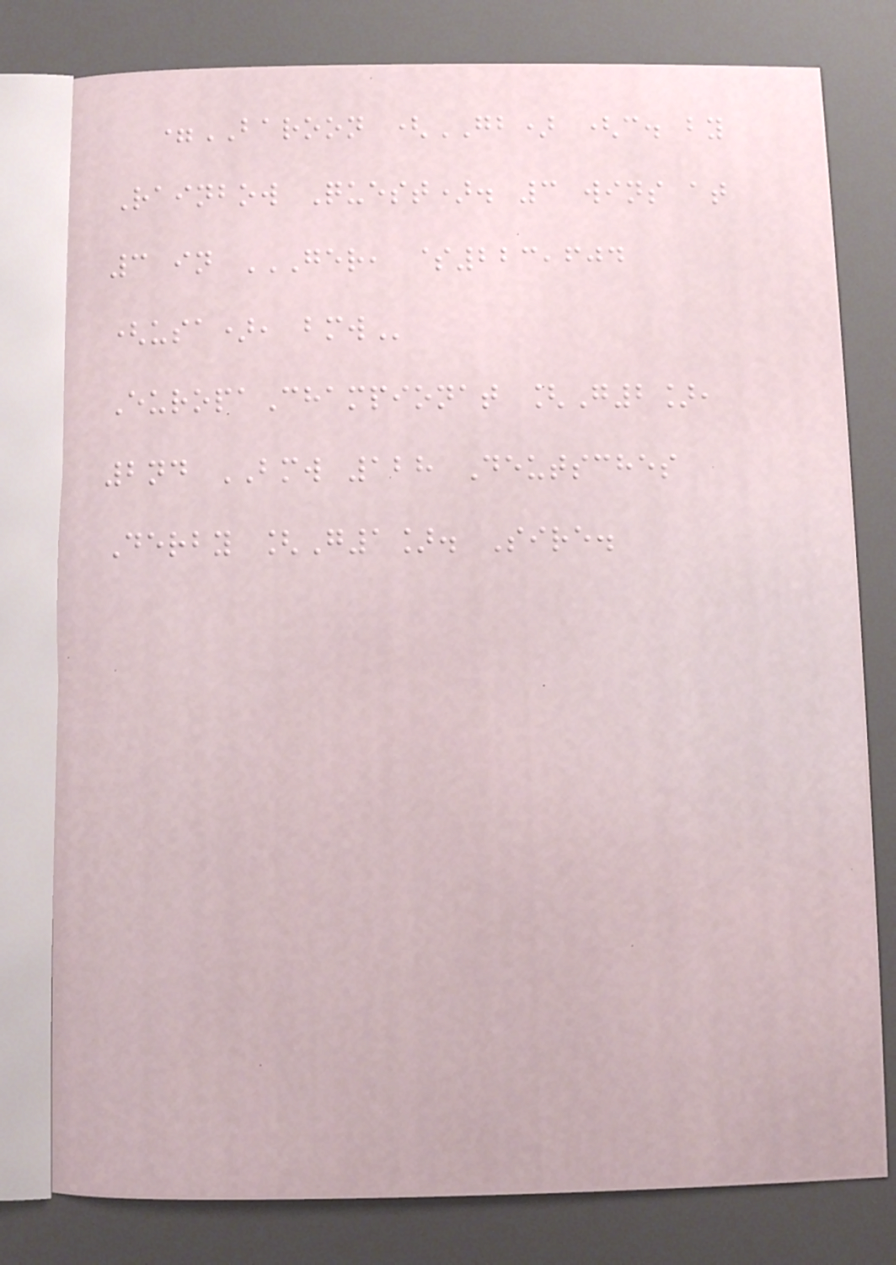=BAROON (GB) (c. by
Rainbow Quest). 3 wins at
3 in GER, $223,604
(USA), BMW
EuropaChampionat [G2],
2nd BMW 128 Deutsches
Derby [G1]. Sire.
